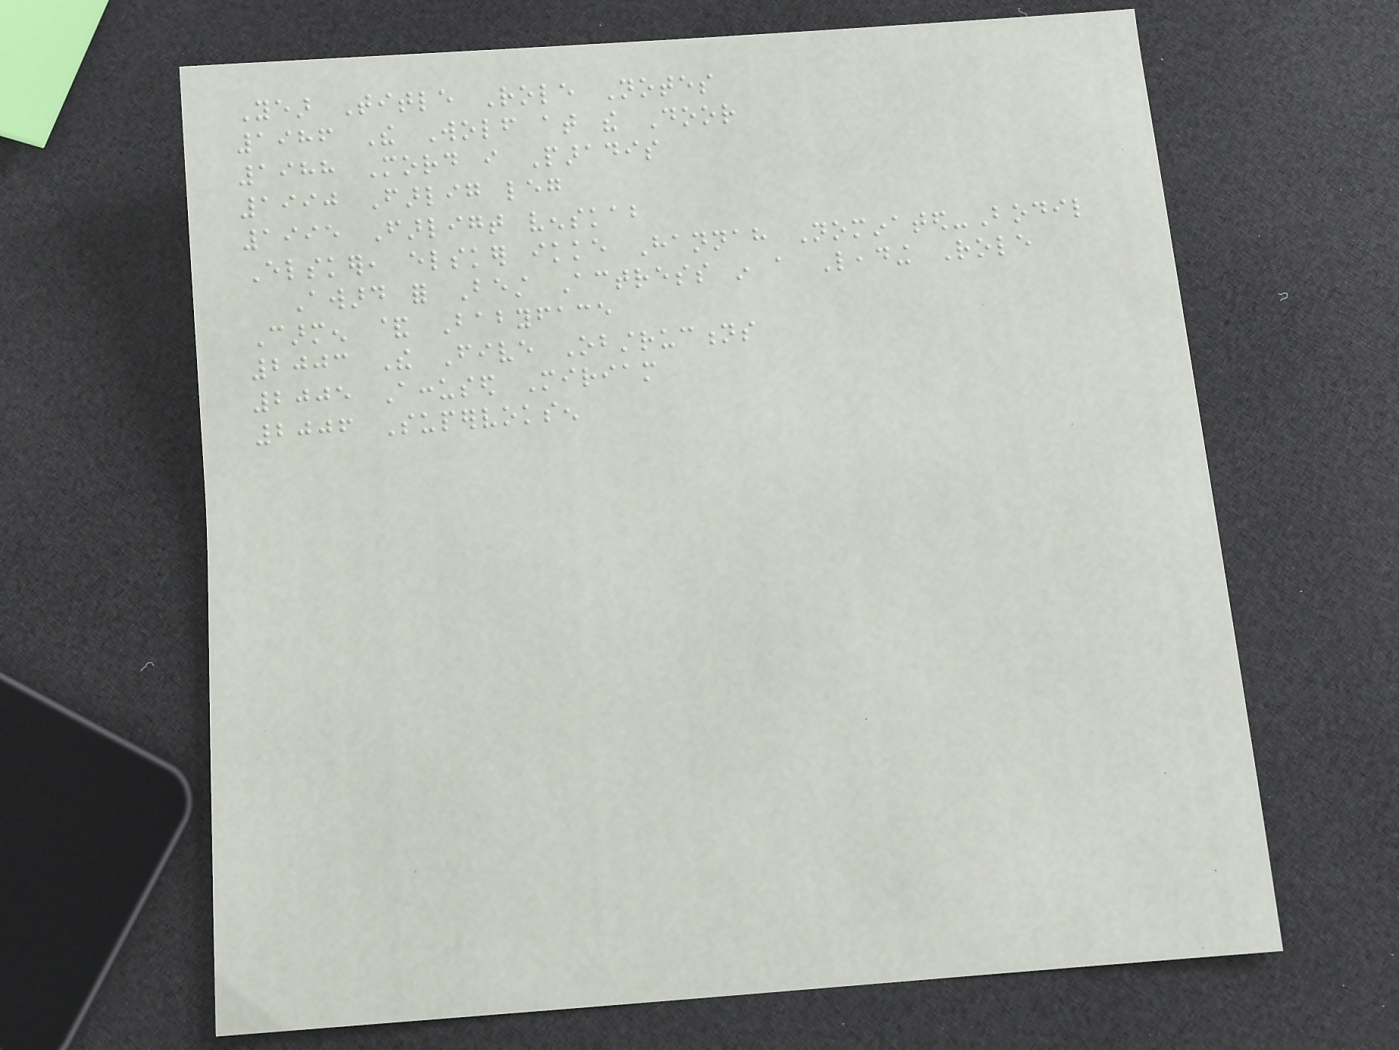Year Title Role Notes
1986 The Wolf at the Door
1988 Mord i Paradis
1990 Farlig leg
1995 Farligt venskab
Elsker, elsker ikke Hannah Nominated-Bodil
Award for Best Actress in a Leading Role
Carmen & Babyface
2003 The Five Obstructions
2005 Accused Miriam
2006 Supervoksen
